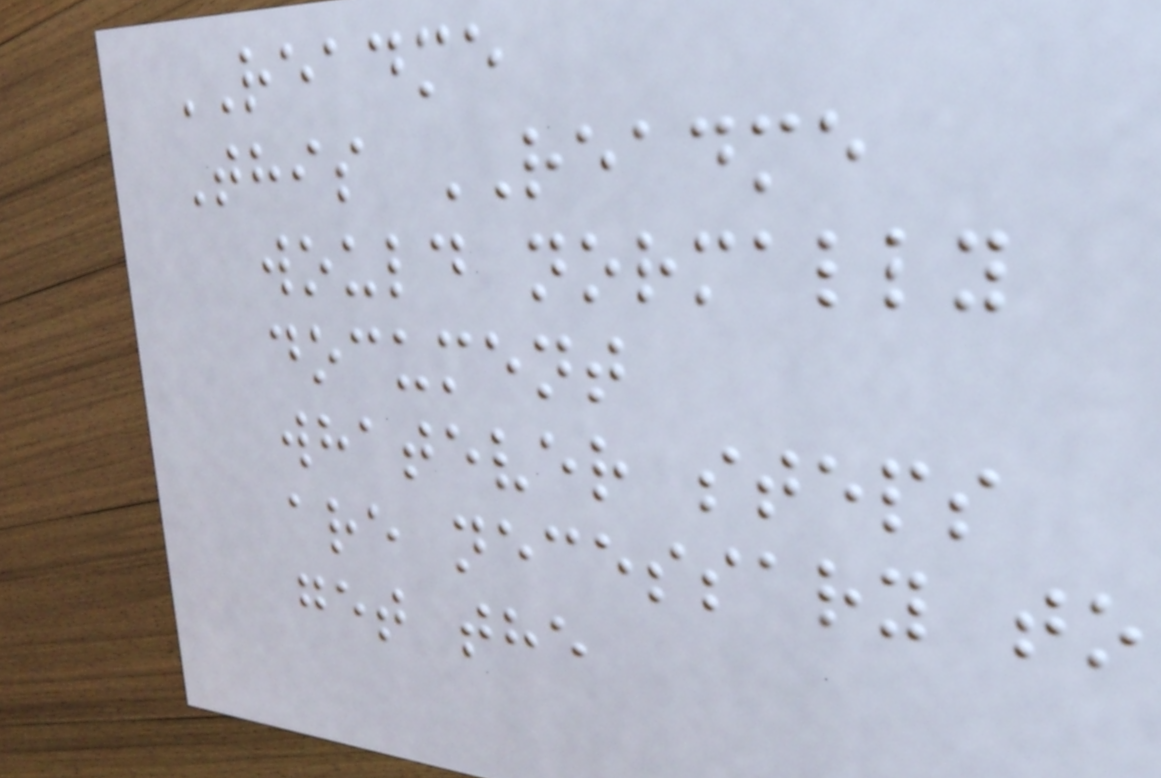README
This README
would normally
document
whatever steps
are necessary to
get the
